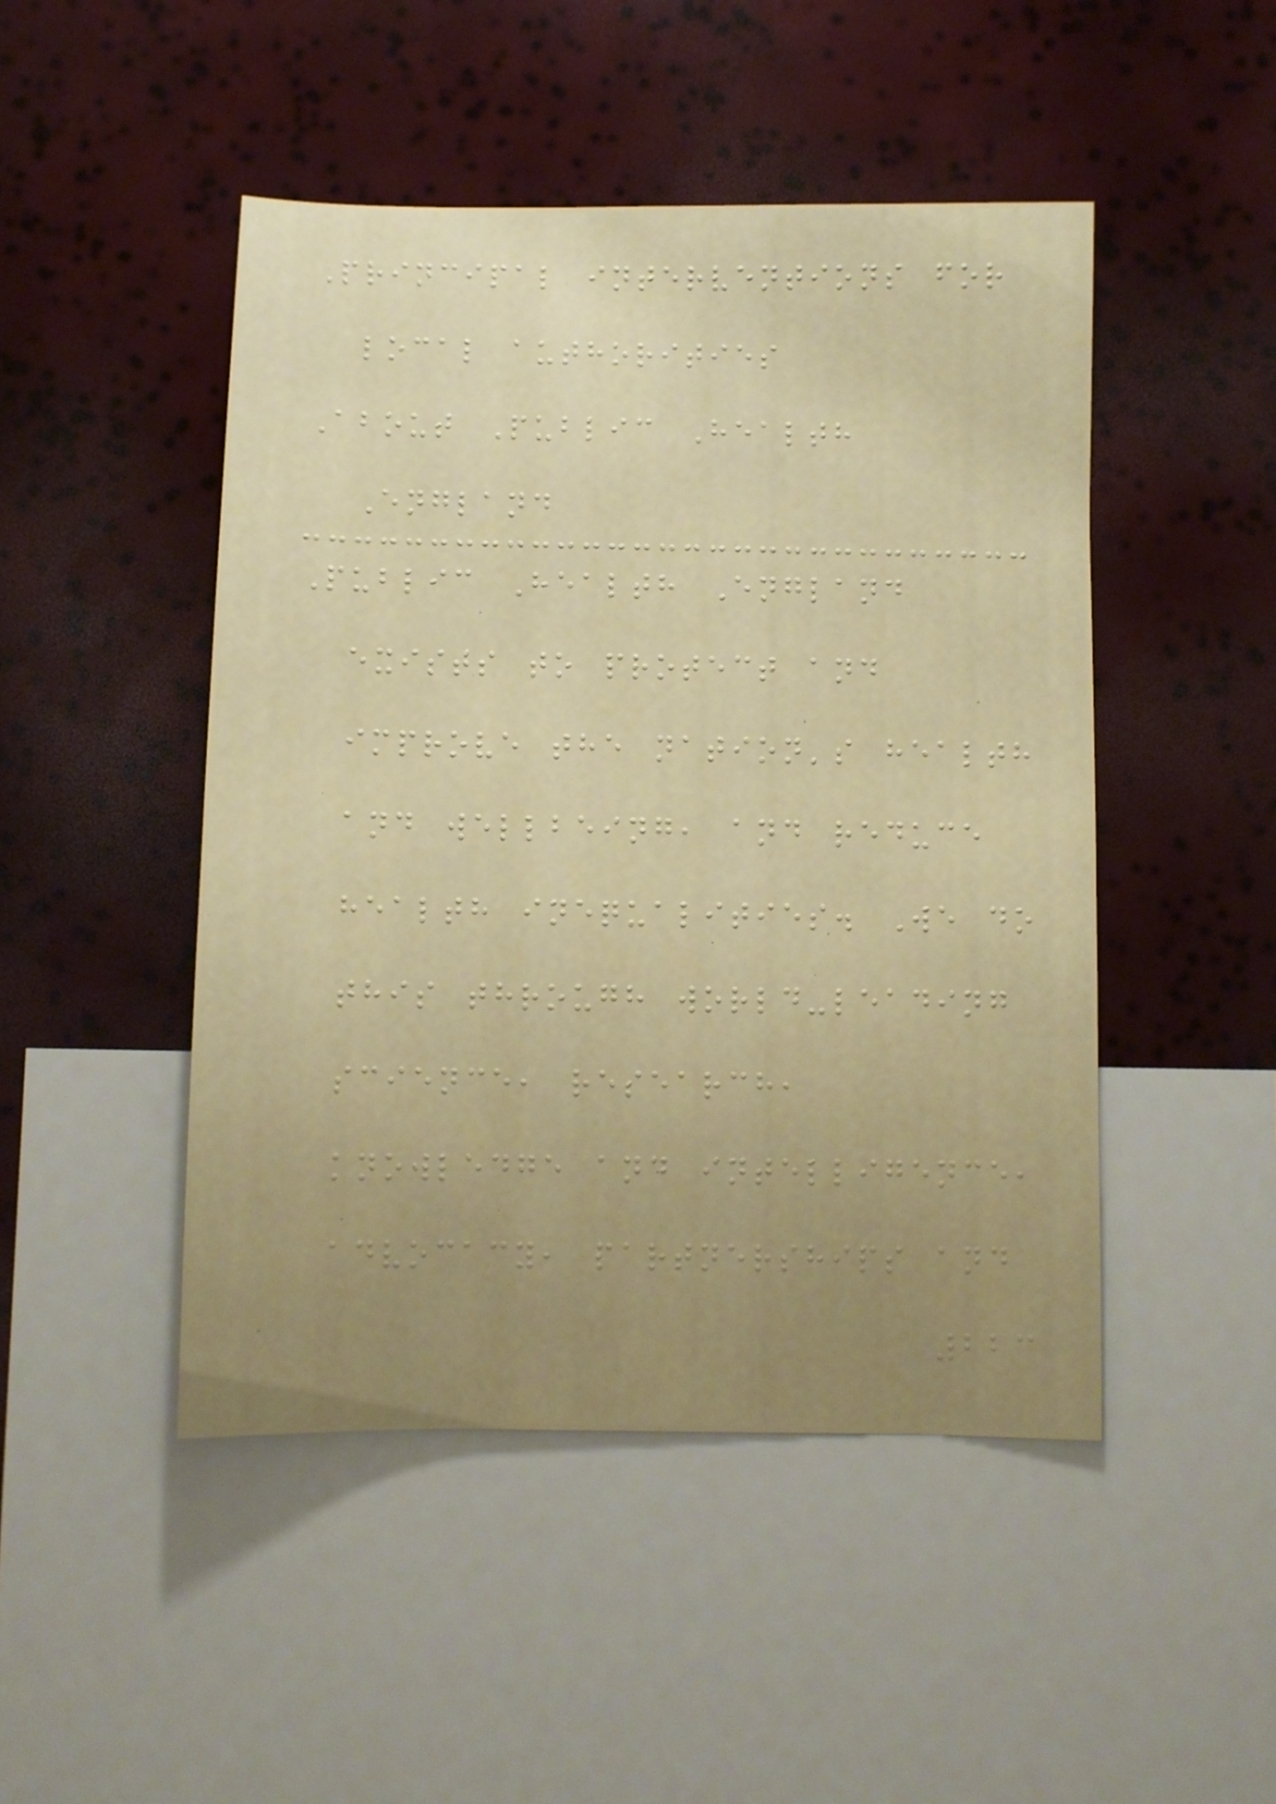Principal interventions for
local authorities
About Public Health
England
Public Health England
exists to protect and
improve the nation's health
and wellbeing, and reduce
health inequalities. We do
this through world-leading
science, research,
knowledge and intelligence,
advocacy, partnerships and
223
